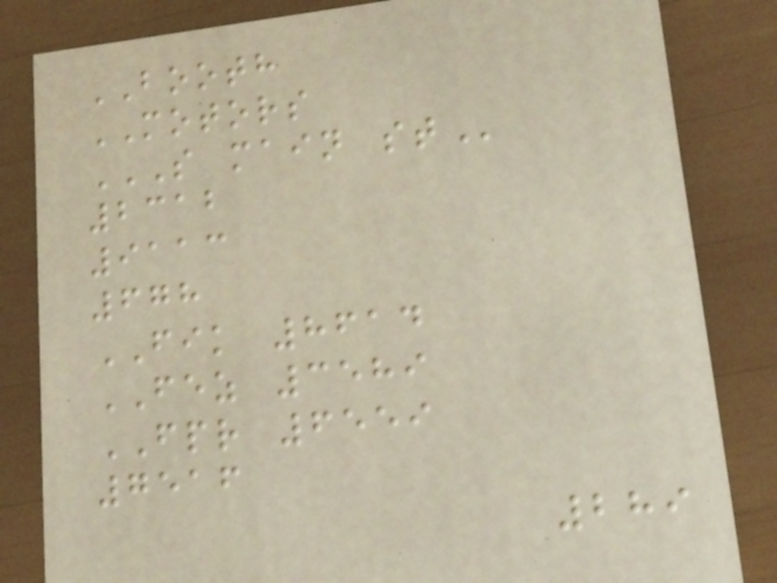BOOTH
MOTORS
S MAIN ST
2312
9113
678
FIK 8614
FEZ 3589
FPR 6559
7516
289
